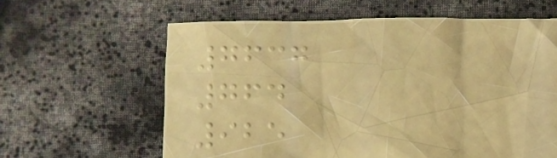7637
764
925
